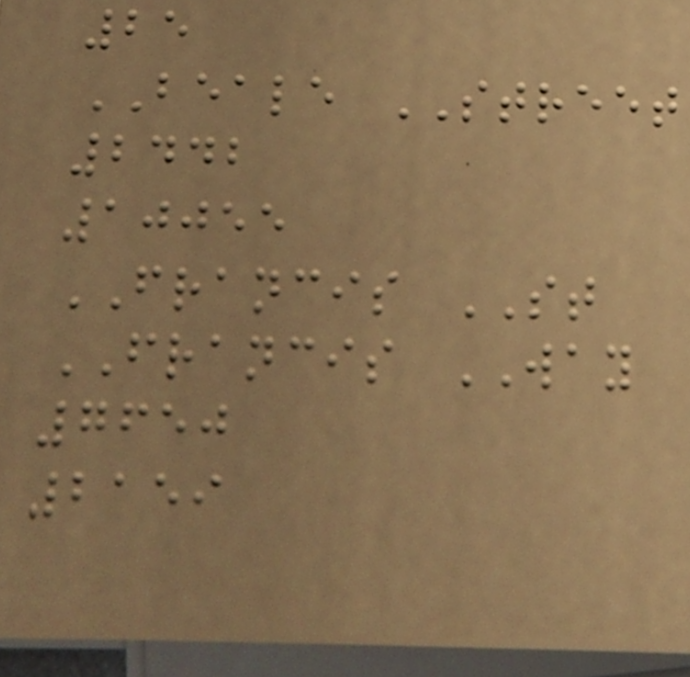25
BEALE STREET
2442
10055
FRANCIS ST
FRANCIS WAY
7650
2159
